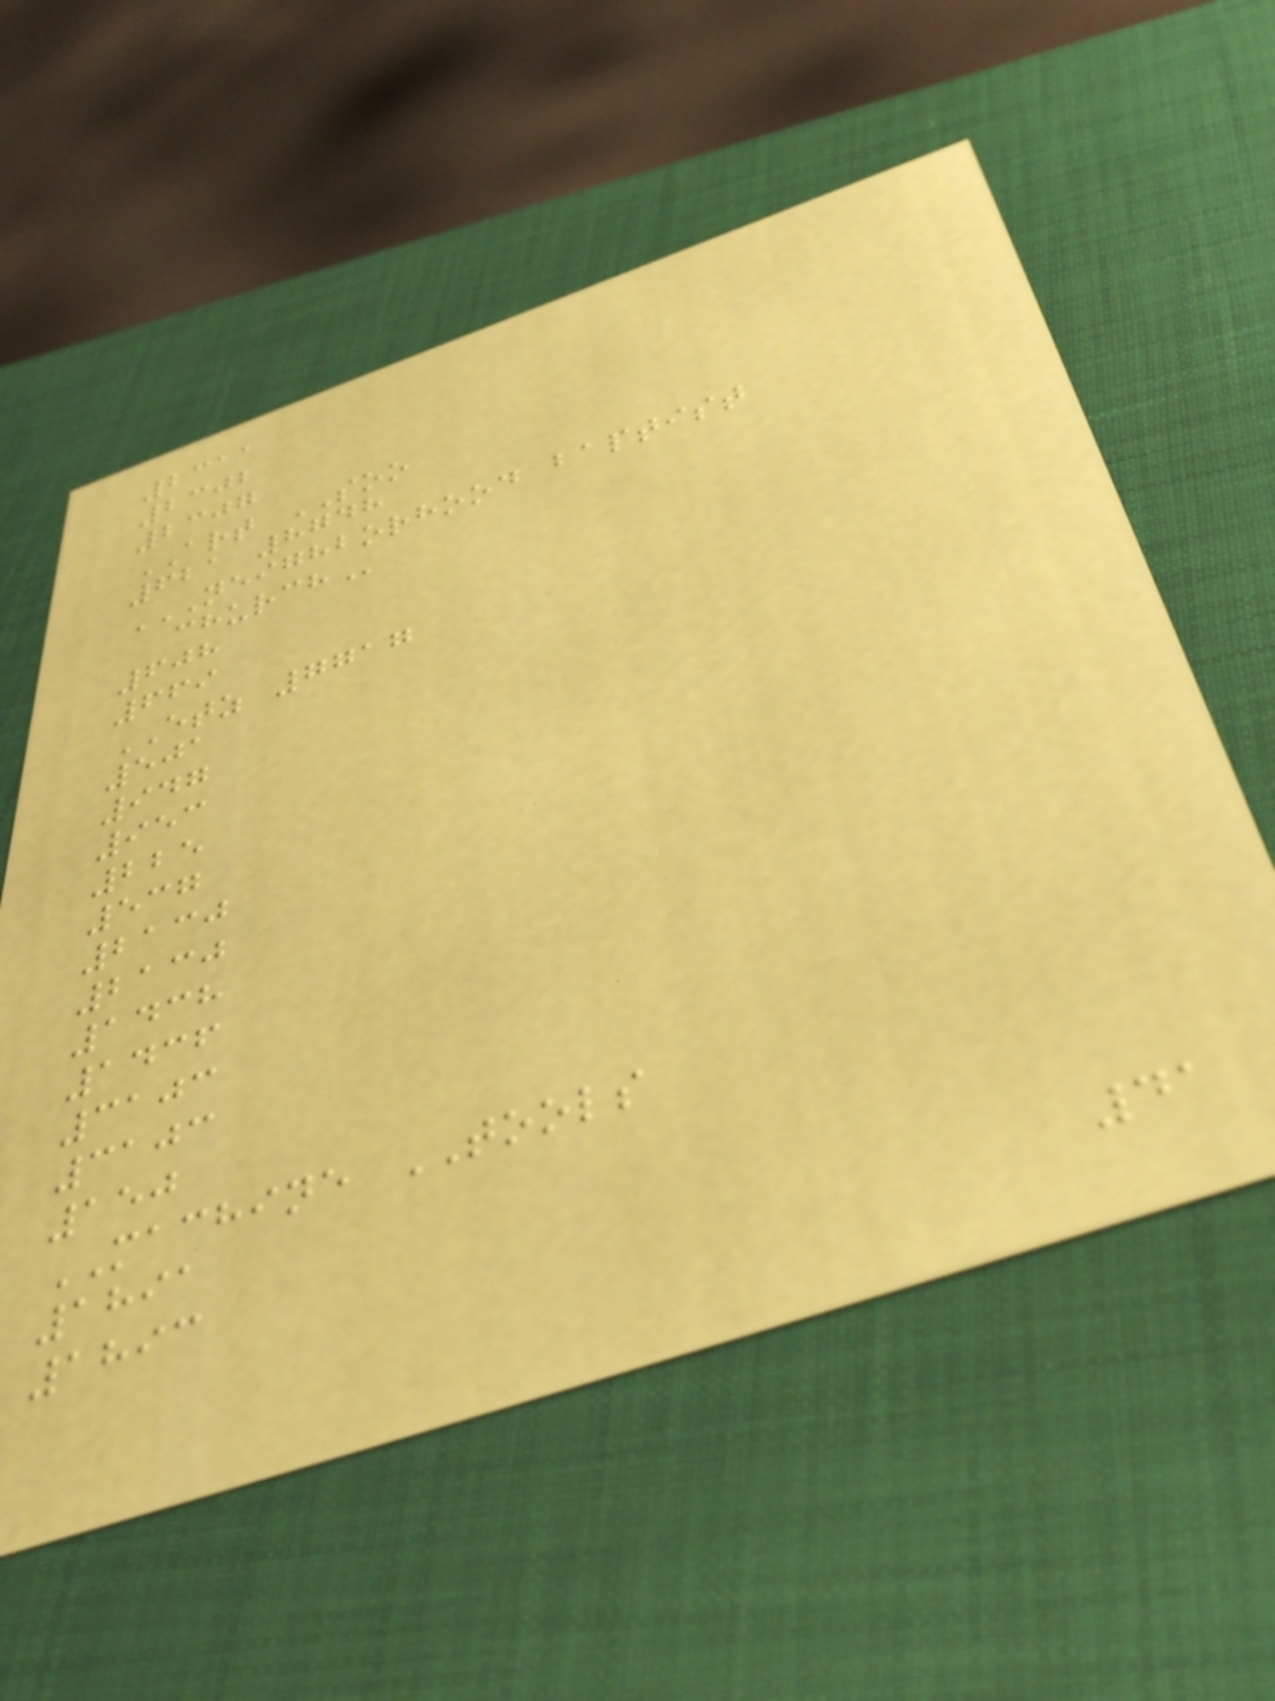2311
2302
2307
ART SOO
621 8748
NEIGHBORHOOD BAPTIST
CHURCH
608
669
ETZ 7717
501
947
953
225
537
2130
2130
1438
1436
3103
3103
150
MACHINE TOOLS
1891
1893
41
